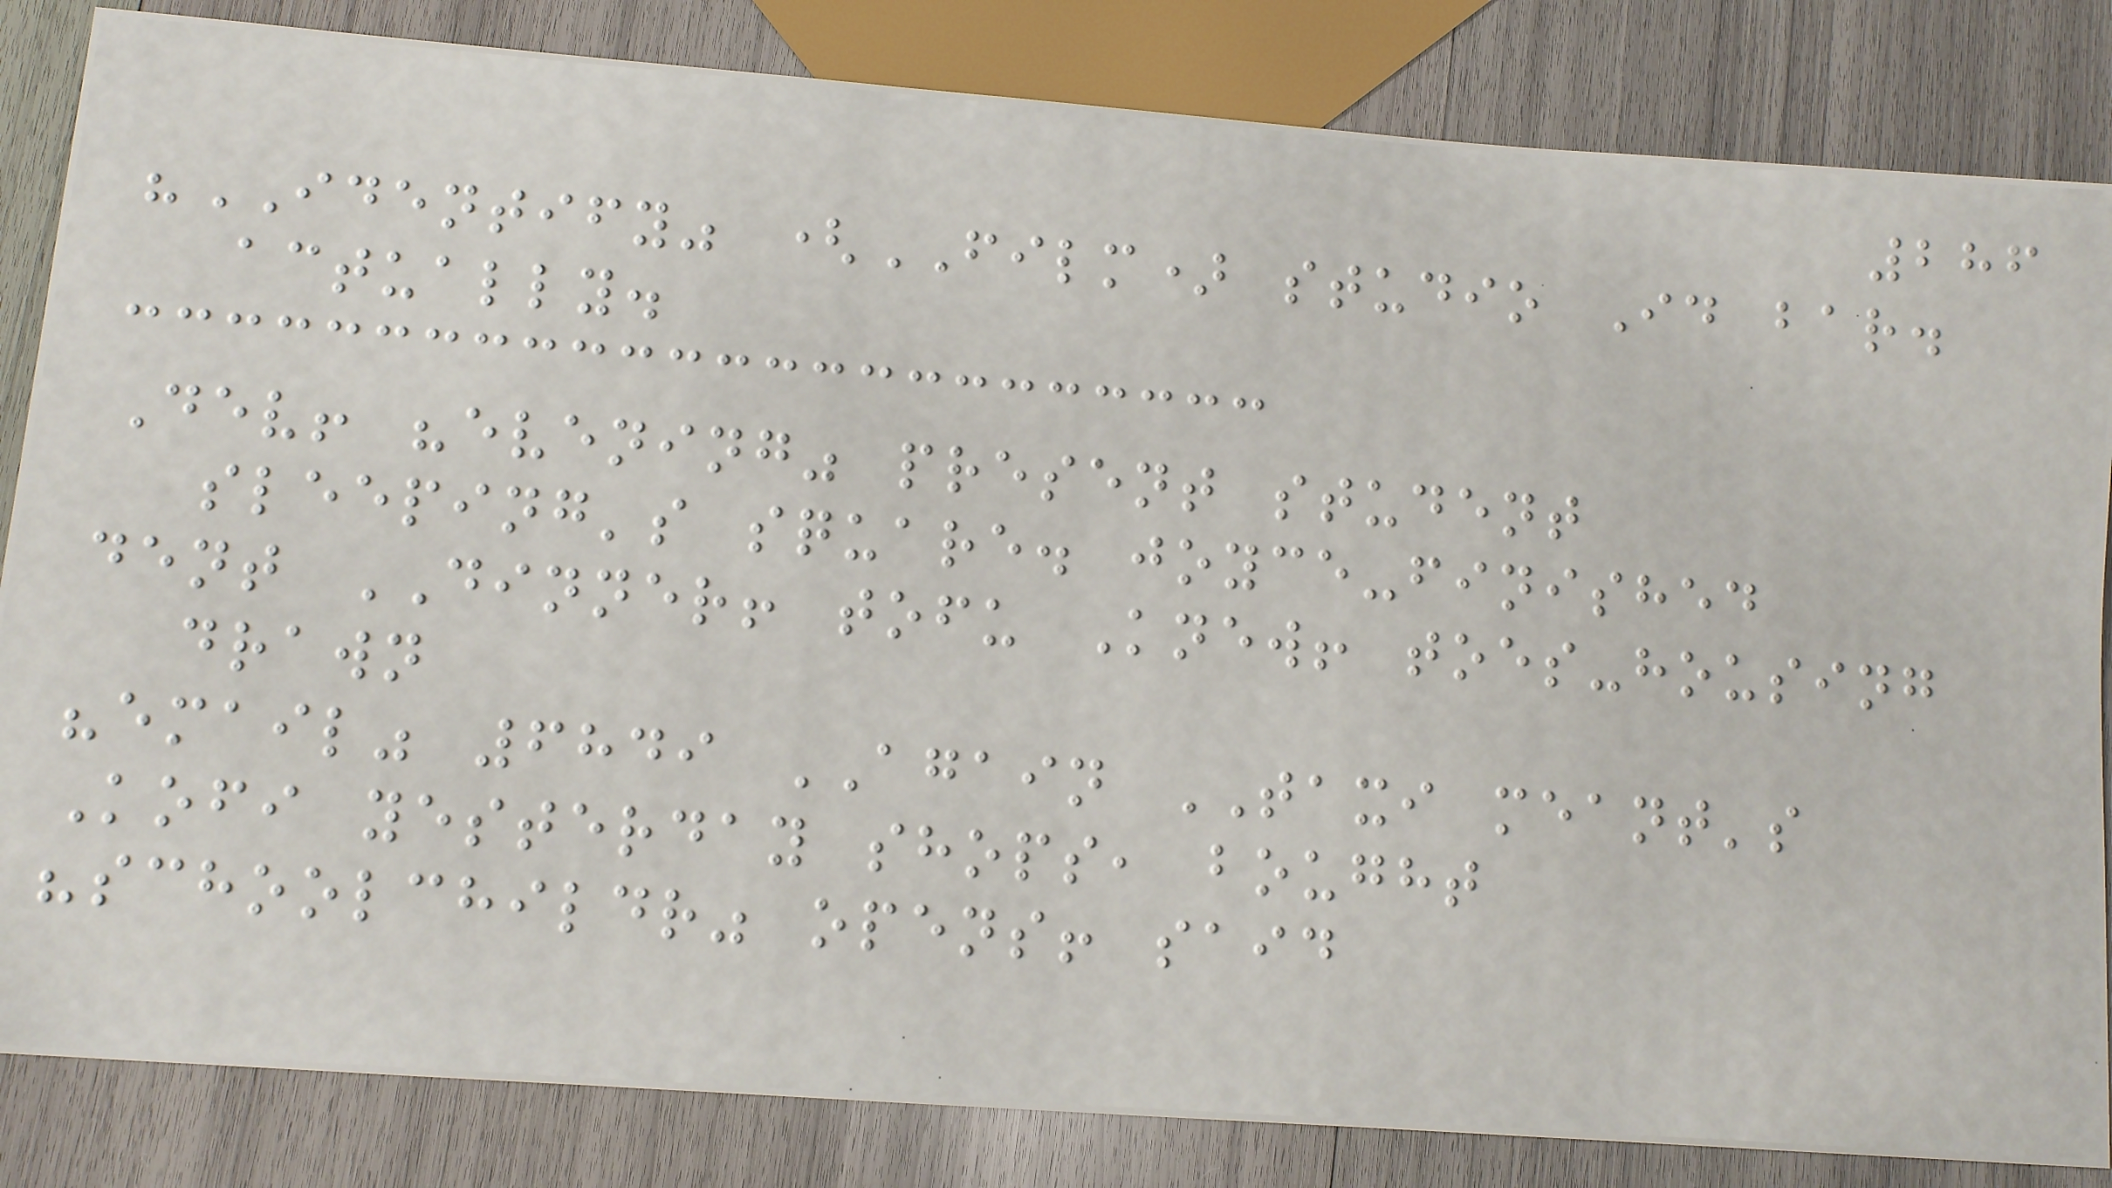286
"IDENTIFY" (FILM) studio Id bar.
actually.
Dev! "evening" present student
sleeping's square. joyce-finished
dent DINNER! tofu Knew! toes-housing
drawn
"email" 6849 AGAIN TAXI meant's
Kofi yesterday shops, bought
"schoolchildr" opens! said
